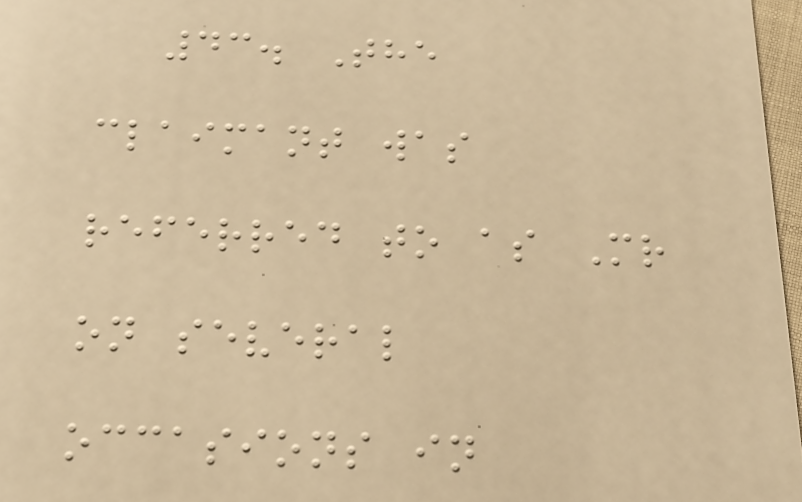43. The
claimant was
referred to as Mr
on several
occasions in
